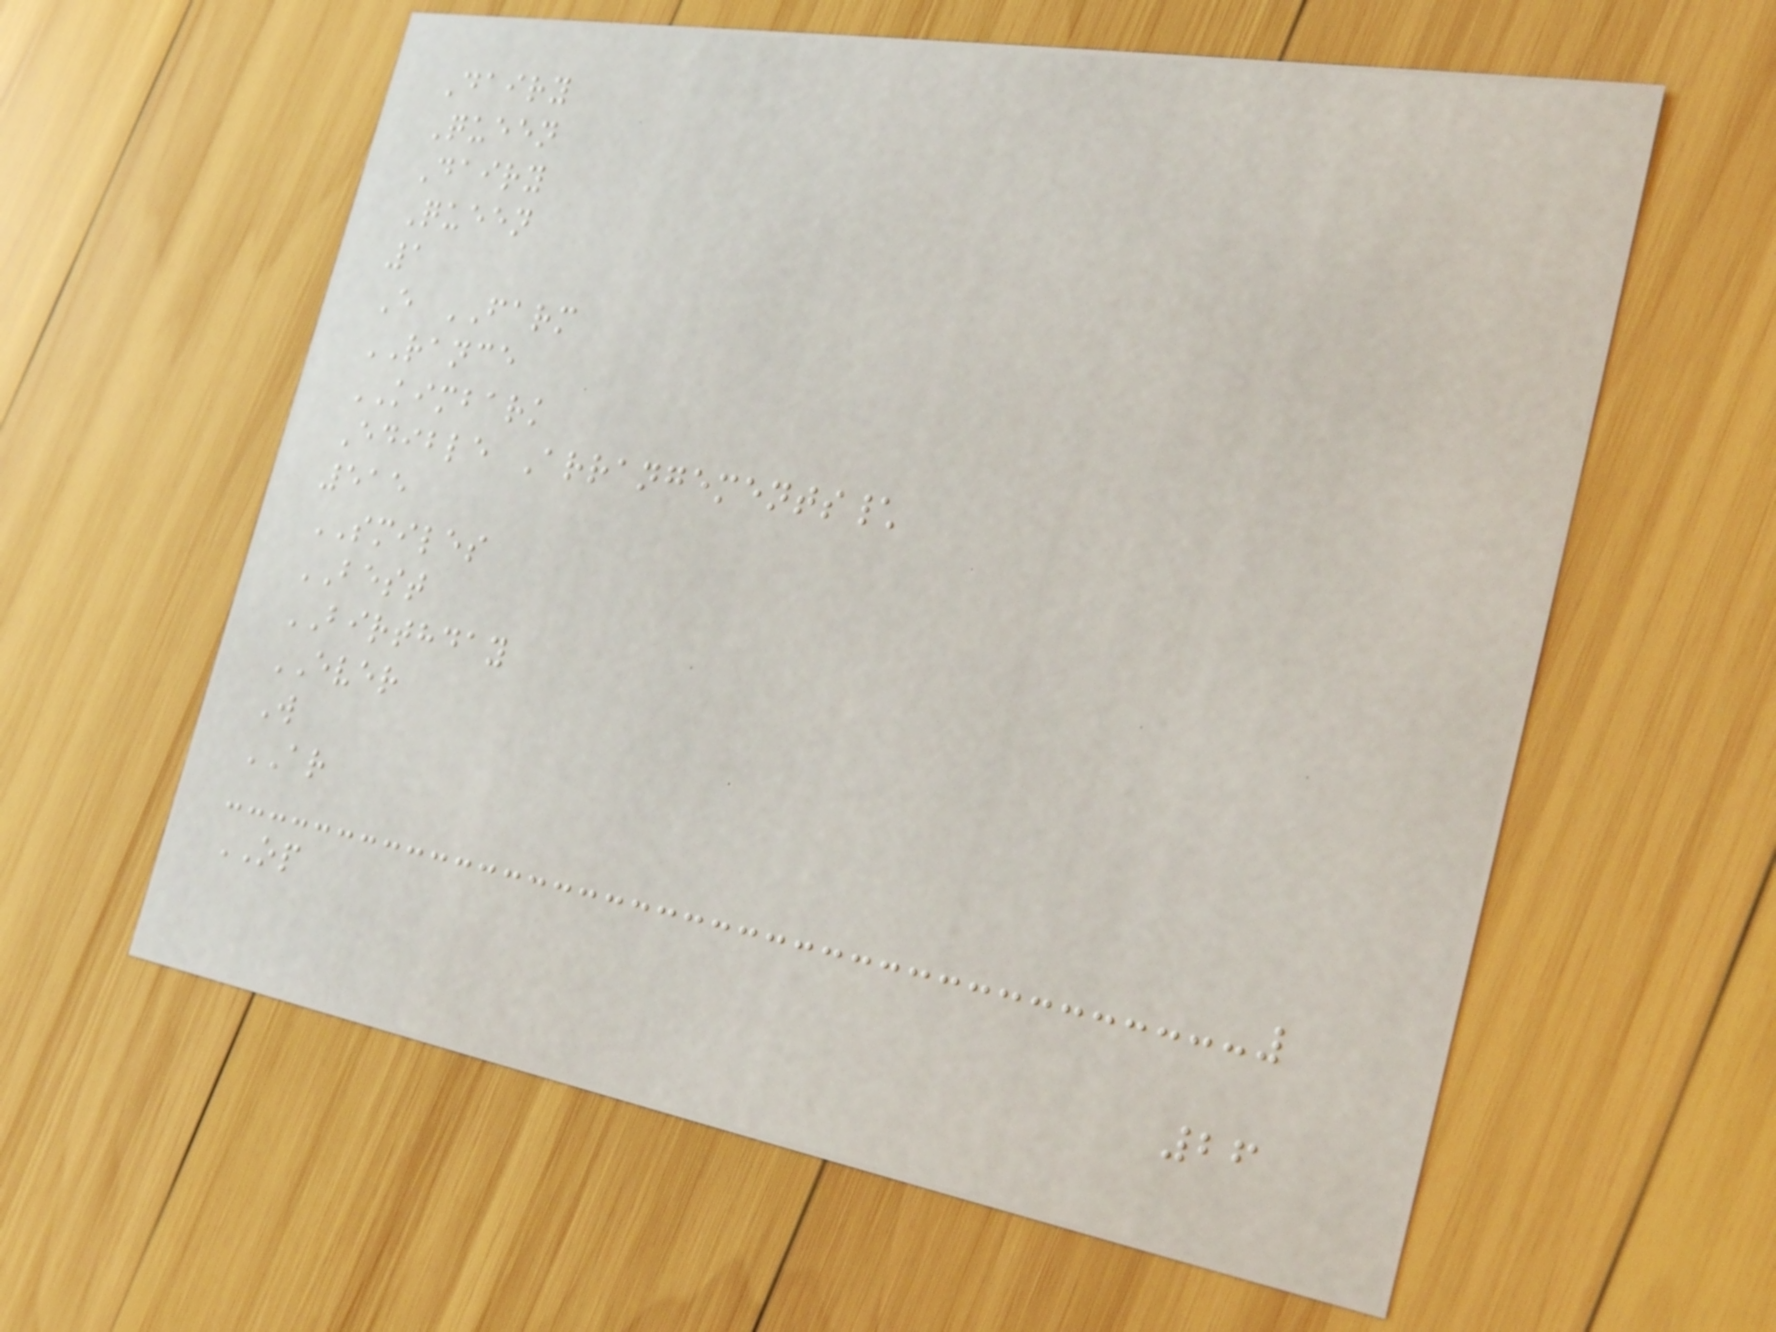Dairy
Queen
Dairy
Queen
1
E FARM
RANCE
KIMBARK
Edible Arrangements\
515
SMILES
BEST
BIRTHDAY
EVER
W
AR
OP
26
